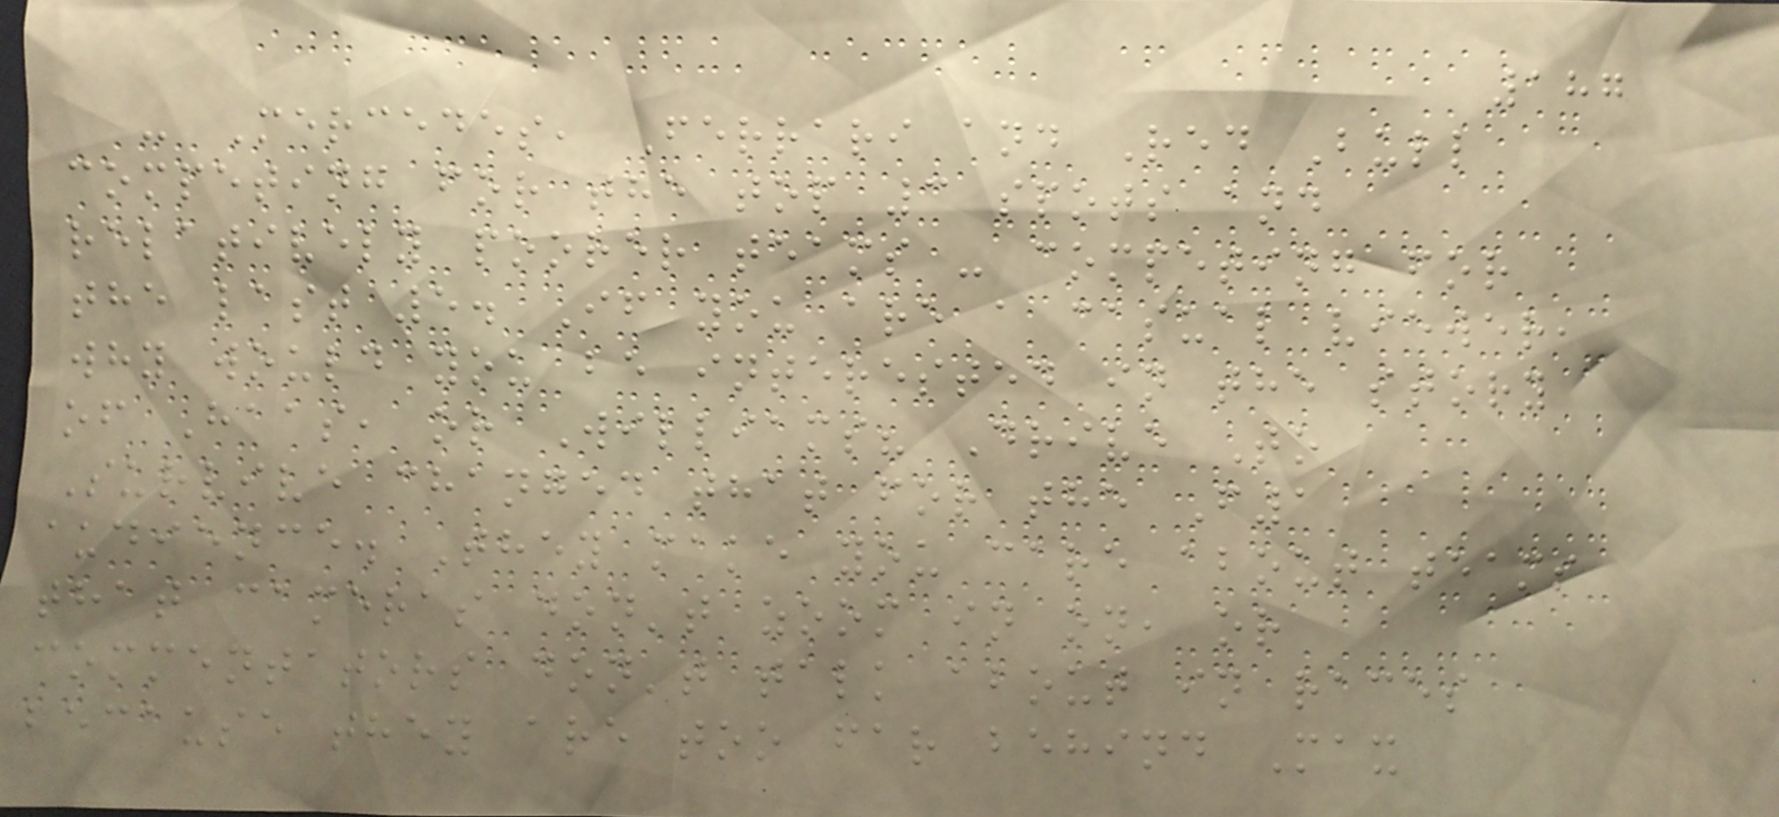187
- Mercedes, Ferrari and Red Bull
competing for the top 3 spots and
relatively poorer teams - competing for
the last 5. If you are a casual viewer,
why would you be interested in the story
of Haas, or Williams? Drive To
Survive changed that for the F1
audience. They make you care about teams
that cameras don't zoom in on, or
commentators don't talk about in races
because they are too far behind Max
